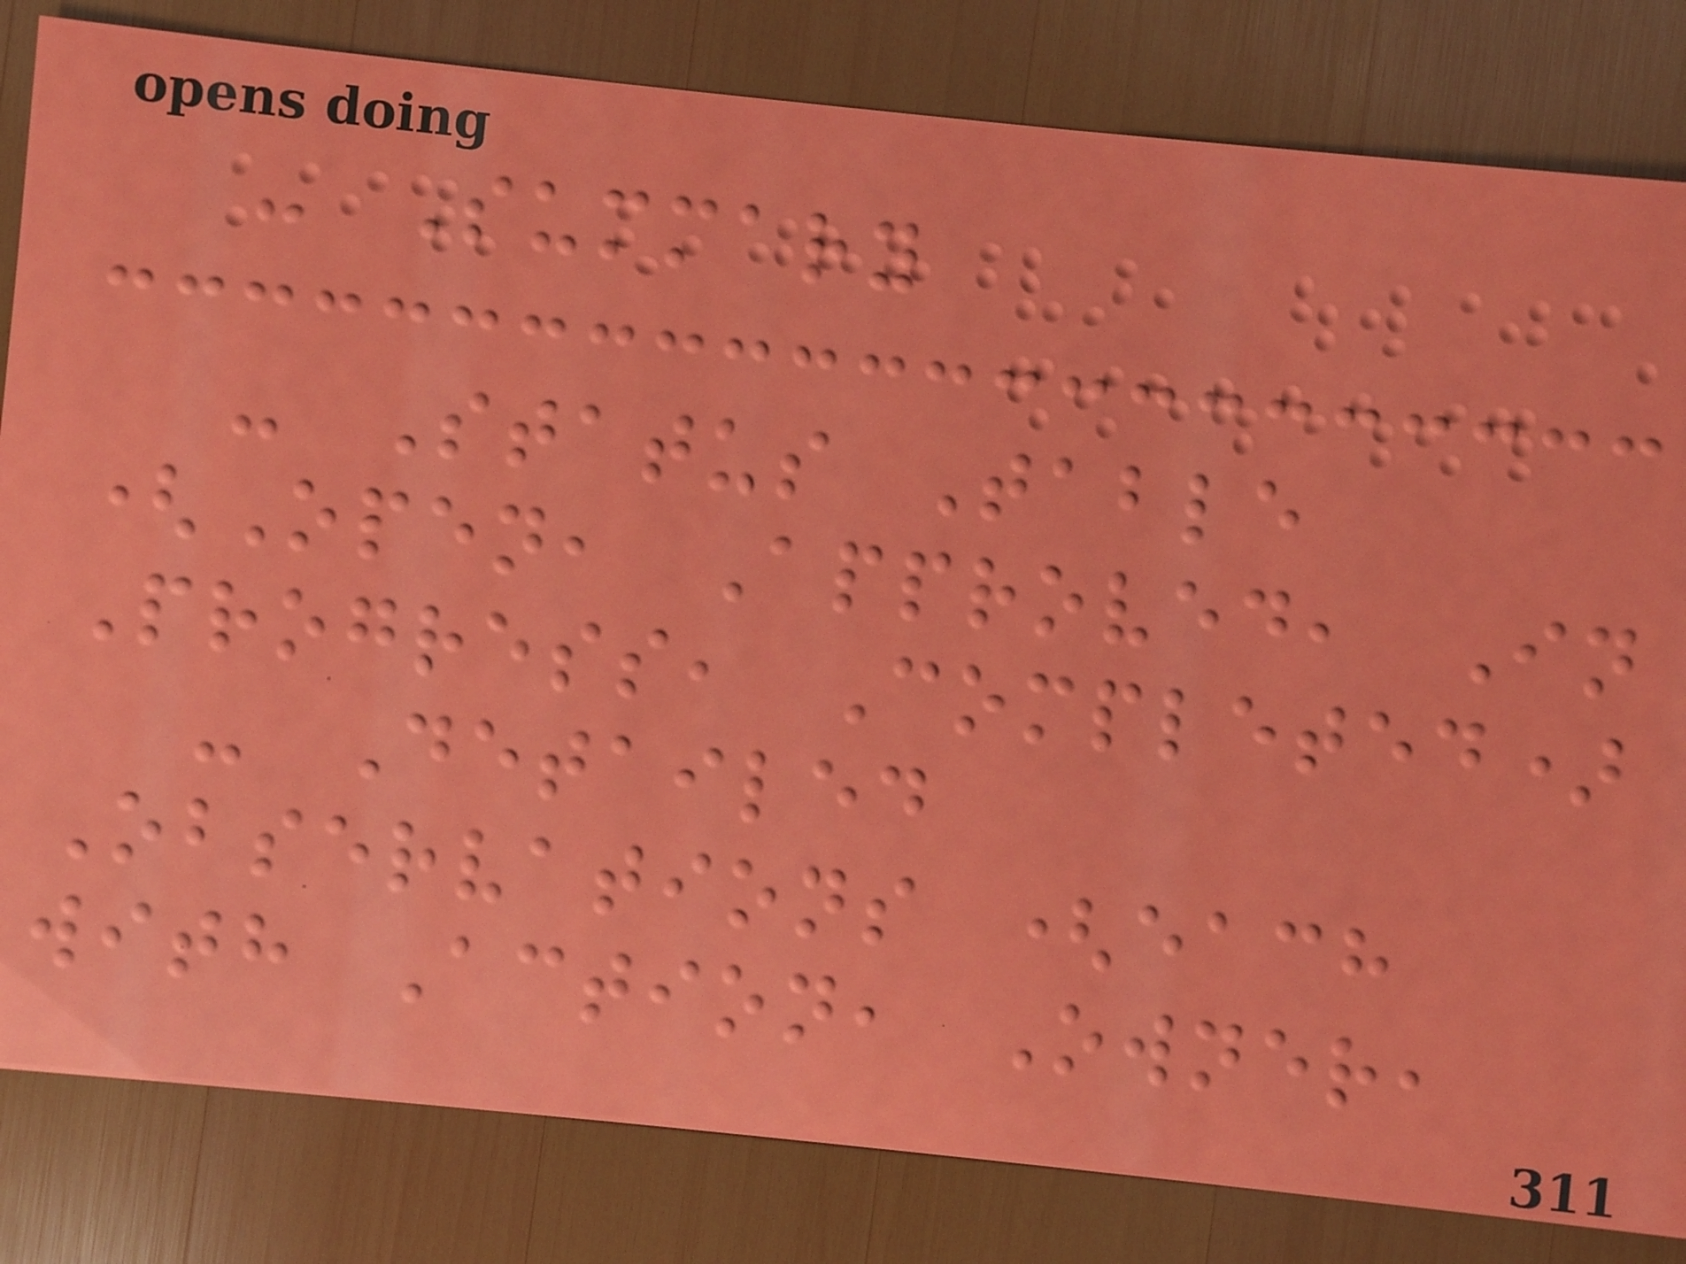- Summary
- Status Table
(Open, Approved, In
Progress, Completed)
- Detailed
Observations (each
with Action, Owner,
